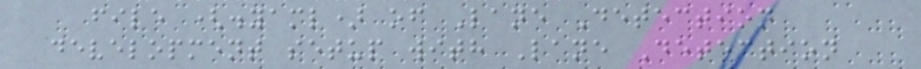file (.yaml) of Lane Detection
development setup with Lane Detection
